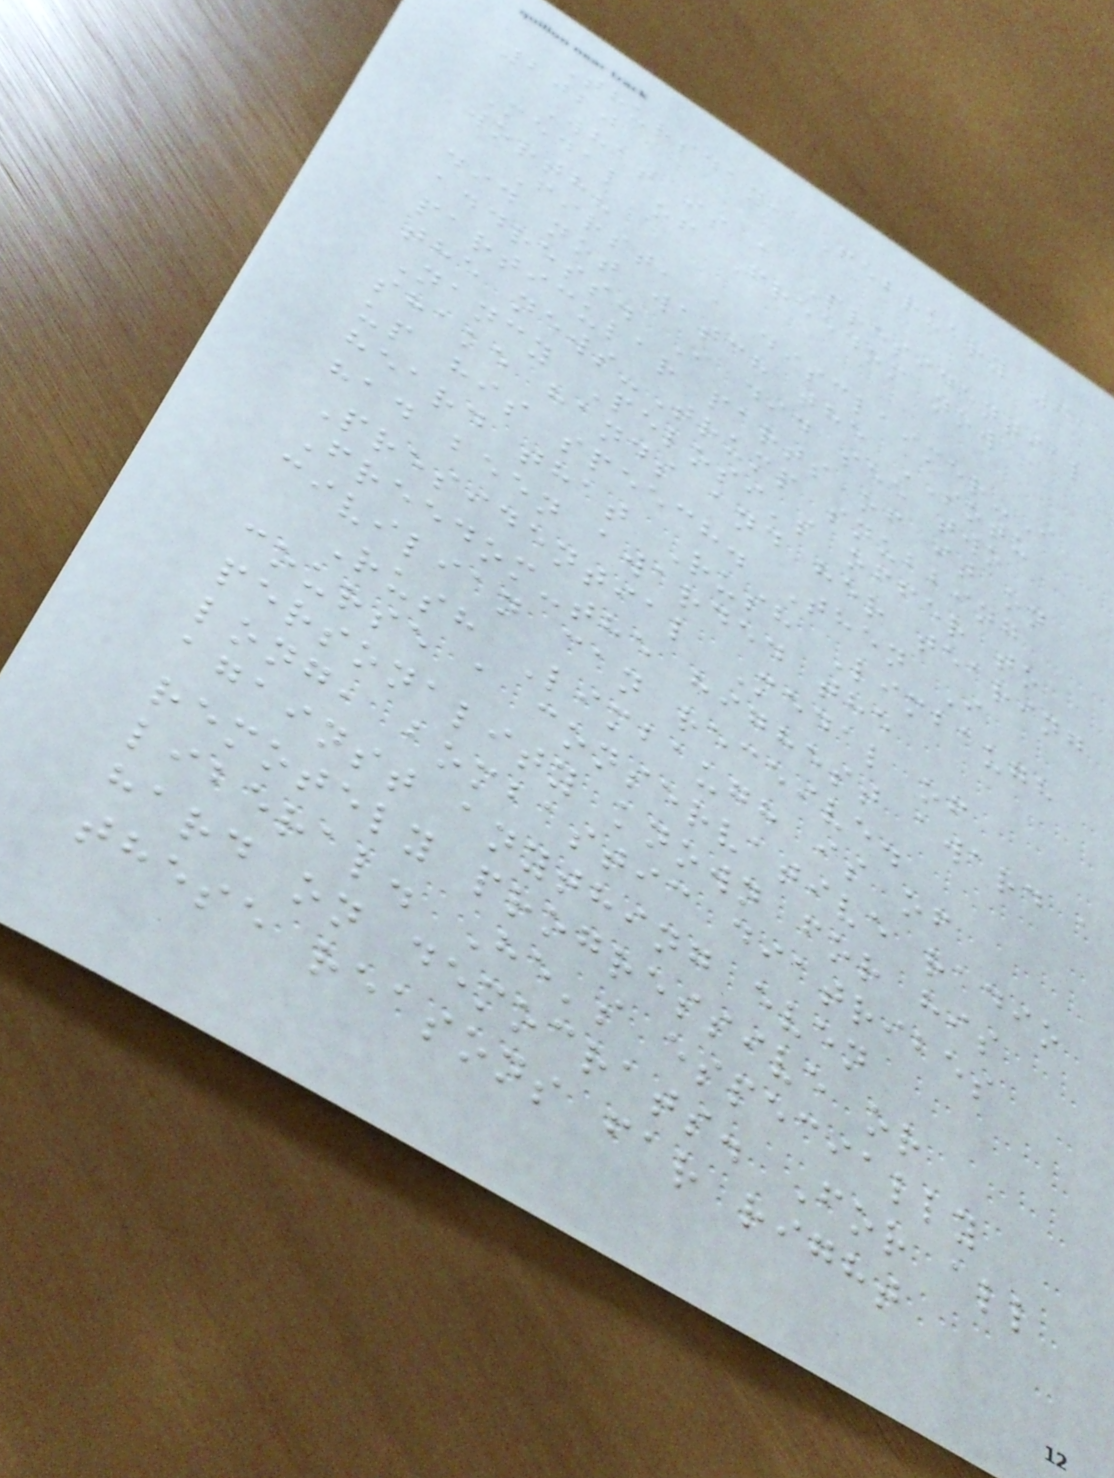Thursday, February 6,
2020
What is a Presidential
Medal of Freedom now
worth?
First, a disclaimer-I
did not watch the SOTU
address. I did see two
particular parts of it on
the news-Trump snubbing
Nancy Pelosi's offer to
shake hands and her tearing
up his speech. Then I
heard that Rush Limbaugh
had been awarded the
Presidential Medal of
Freedom-the highest award a
civilian can receive.
Rush Limbaugh is of
course a conservative radio
personality known for his
long, bombastic diatribes
against anything even
remotely progressive or
liberal. He's especially
hard on democrats. For all
these reasons far right
